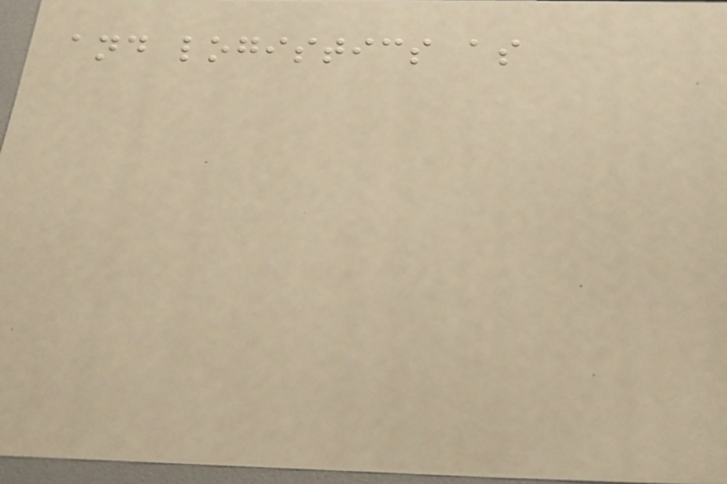and logistics as
